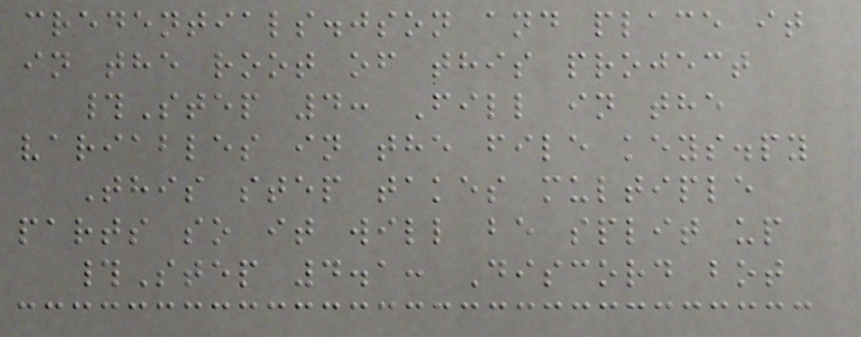credentials.json and place it
in the root of this project
#Step 4: Fill in the
variables in the file keys.py
This step takes multiple
parts so it will be split up
#Step 4.1: Discord bot
